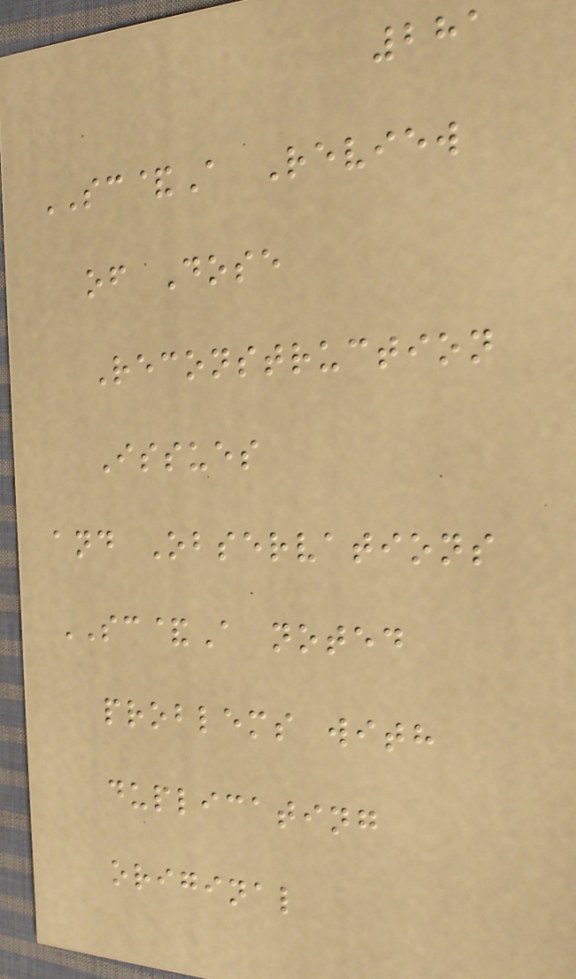281
SC&A Review
of Dose
Reconstruction
Issues
and Observations
SC&A noted
problems with
duplicating
original
